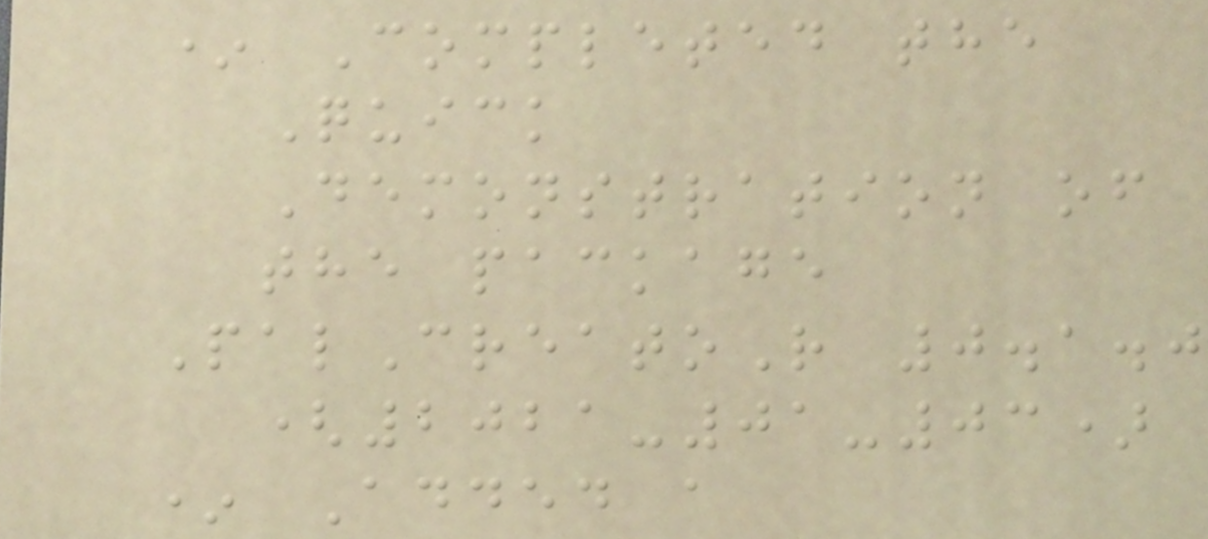* Completed the
Quick
Demonstration of
the package
PalCreatoR 0.1.0
(2021-01-03)
* Added a
